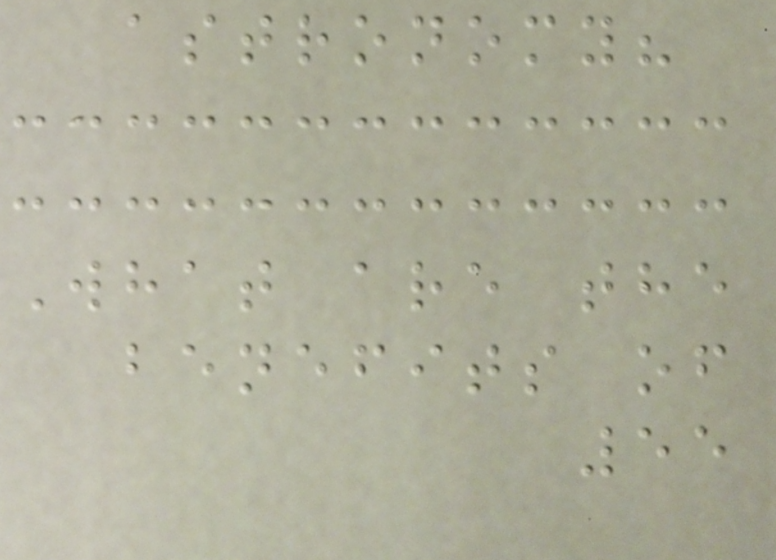astronomy?
What are the
benefits of
55
